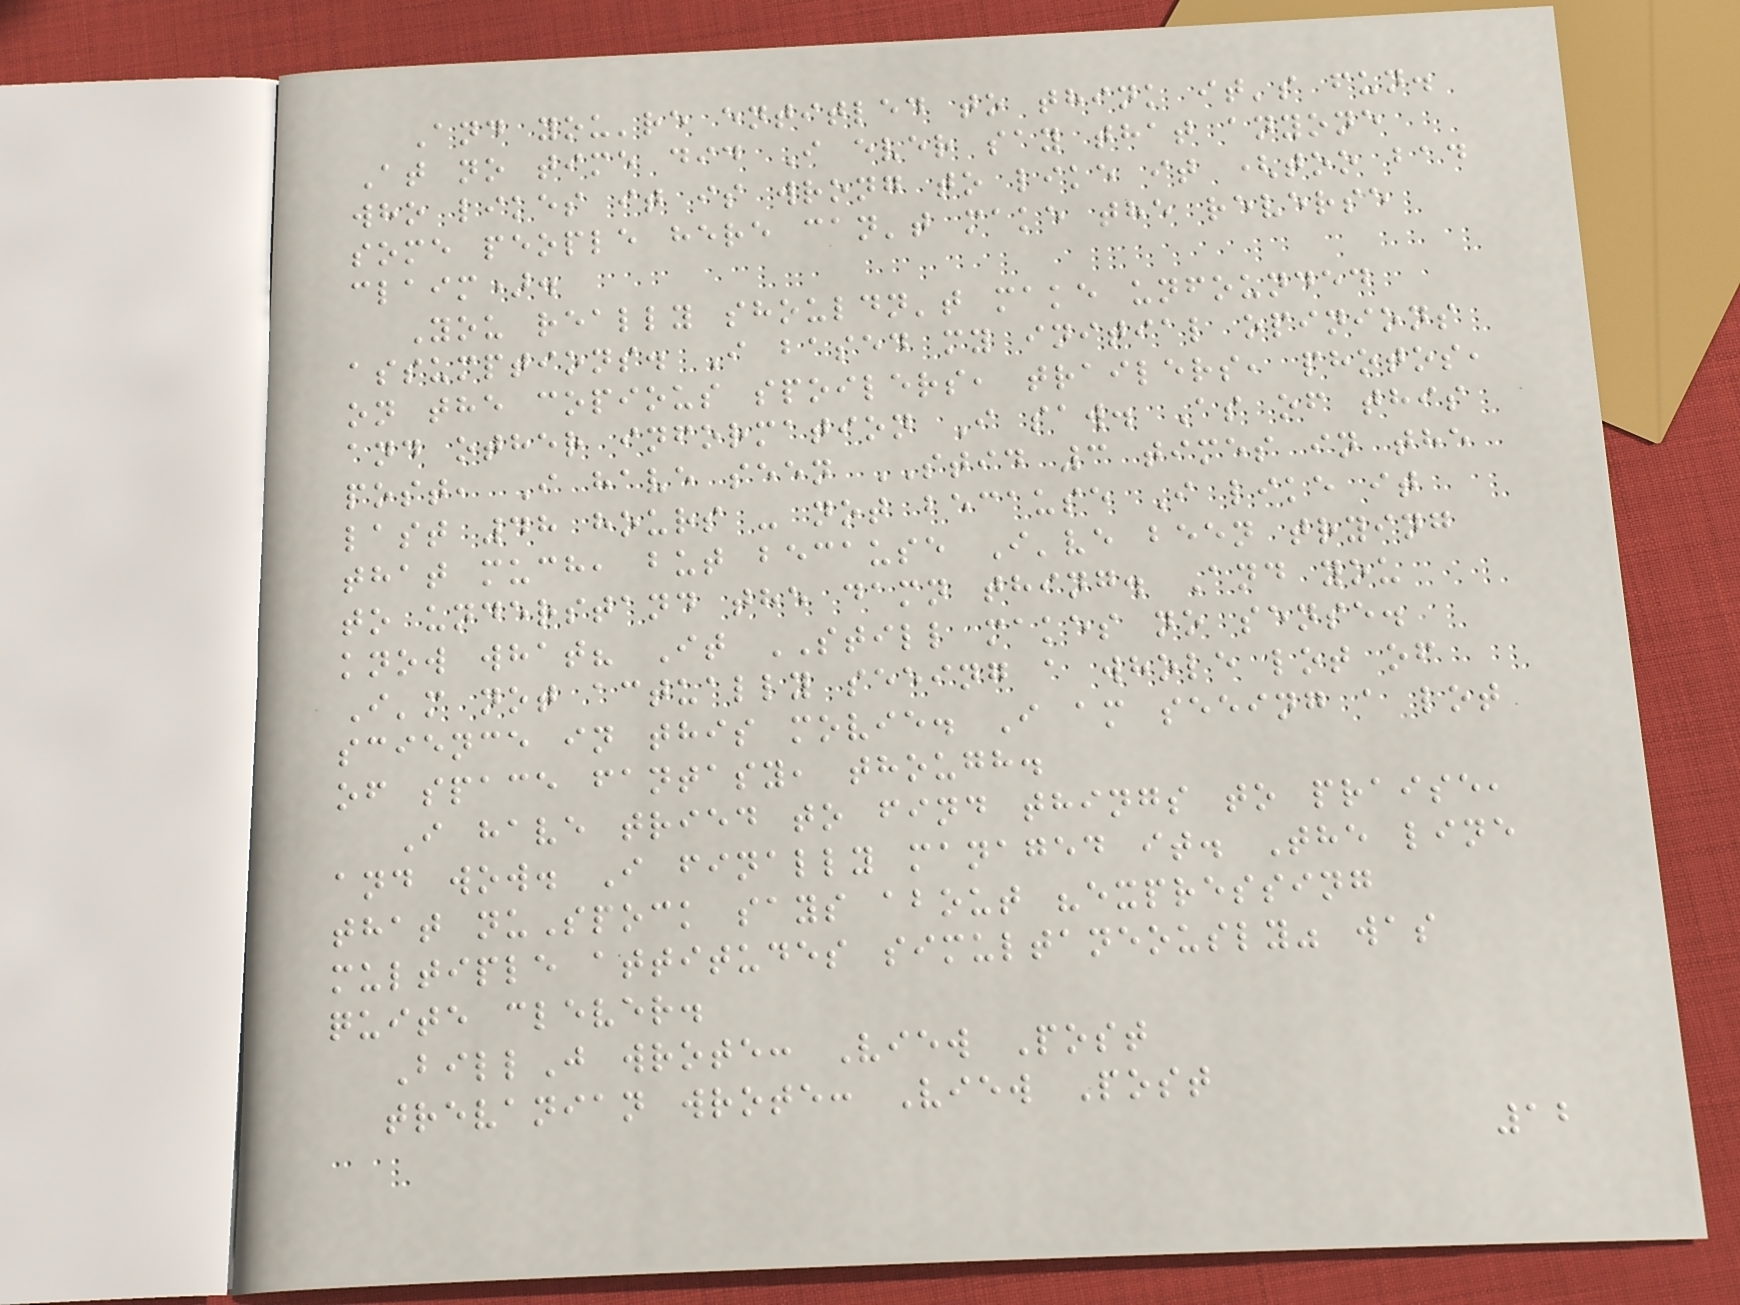And you're entitled to think it's fun.
At no time did I ever say that anyone
who likes it is wrong to like it (too bad
some people here can't make the reverse
claim).
You really shouldn't make unfounded
assumptions. I based my initial opinions
on the copious spoilers, trailers, photos,
and other information I saw. As of this
post, I have seen STID 3 times in the
last 48 hours - not because I like it
that much, but because I've been trying
to understand the damn thing. And you
know what? It STILL makes no sense.
I'm not actually seeing a whole lot of
science in this movie. I am seeing a lot
of space fantasy, though.
I have tried to find things to praise,
and wow. I finally managed it. The line
that nuSpock says about "expressing
multiple attitudes simultaneously" was
quite clever.
BillJ wrote: View Post
trevanian wrote: View Post
12
